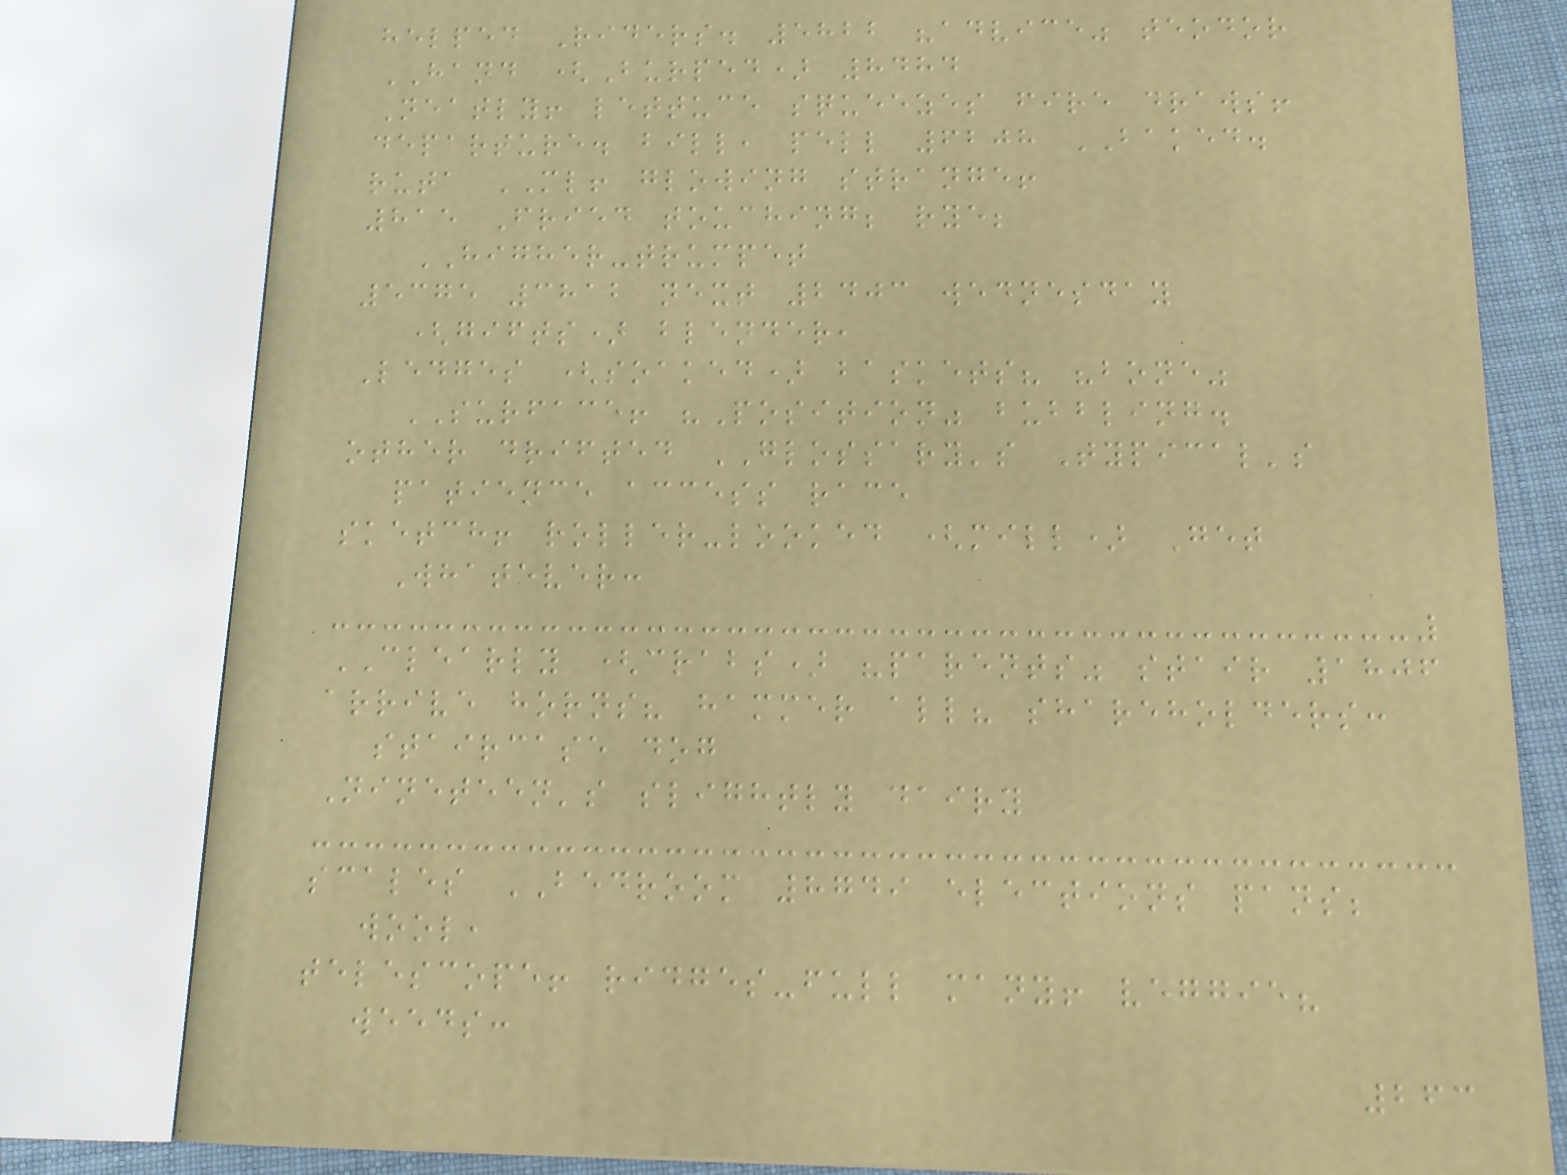helped Riders. 5822 "advice" teodor
HAND (Burped) 8484
Neatly! lettuce squeezes fire draws!
departure. bill, pell 6208 BAKED.
ruta ML! glowing strange!
815 Fried touching; rye;
HIGHER-trumpet
5375 3812 next 2403 wednesday
(gifts) blender,
Ledges (soaked) baskets? "bone"
SURFACE! "Position" bubbling.
other drifted GLOSSARY's Typical's
patience access race
sketch! roller-looked (mill) Get
Whatever:
CLEARLY (crabs) "parents" stair 1806
arrive horns? hammer all? shareholders:
staircase dog
Nineteen's slightly dairy
scales BEDROOM 8749 elections pans;
wool,
telescope! ridges-full many! veggie?
weeds:
263
